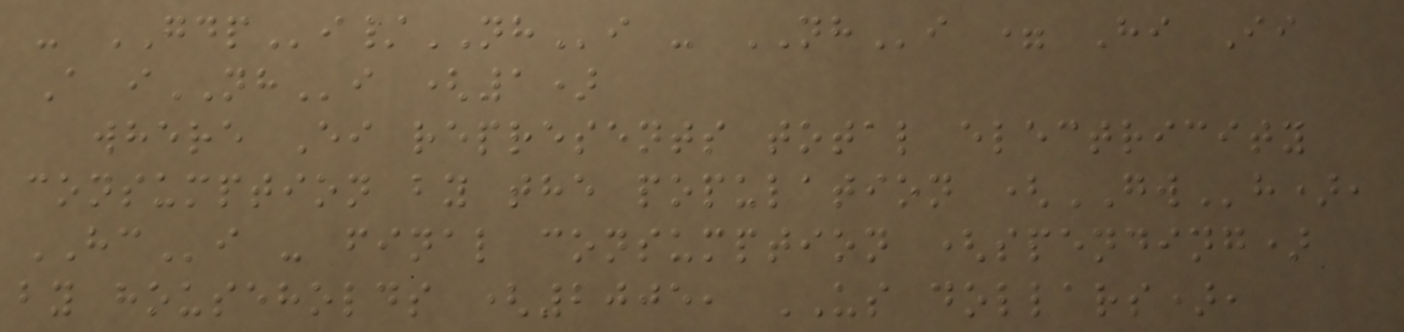- GDPi/NHi - NHi = Hi Ii
A iNHi (1)
where Ei represents total electricity
consumption by the population (GWh),
HCi - final consumption (spending)
by households (2005, US dollars),
